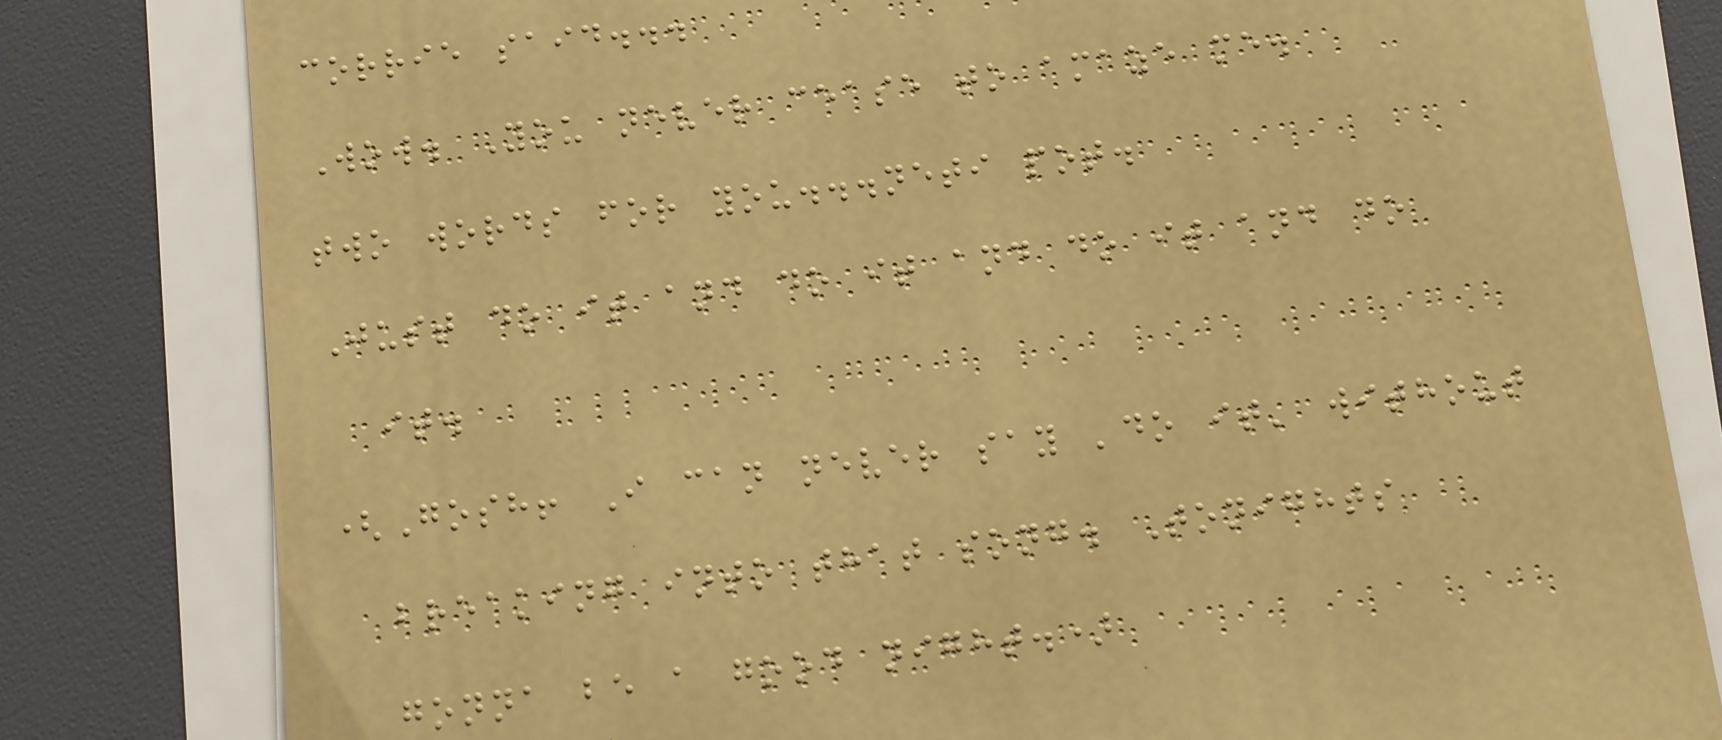corrie said...
Wow. You never cease to amaze me.
two words for you...neti pot.
Just do it and do it and do it and do
it.
(Gosh! I can never say 'do it' without
breaking into that song. Tonights
gonna be a good night.)
